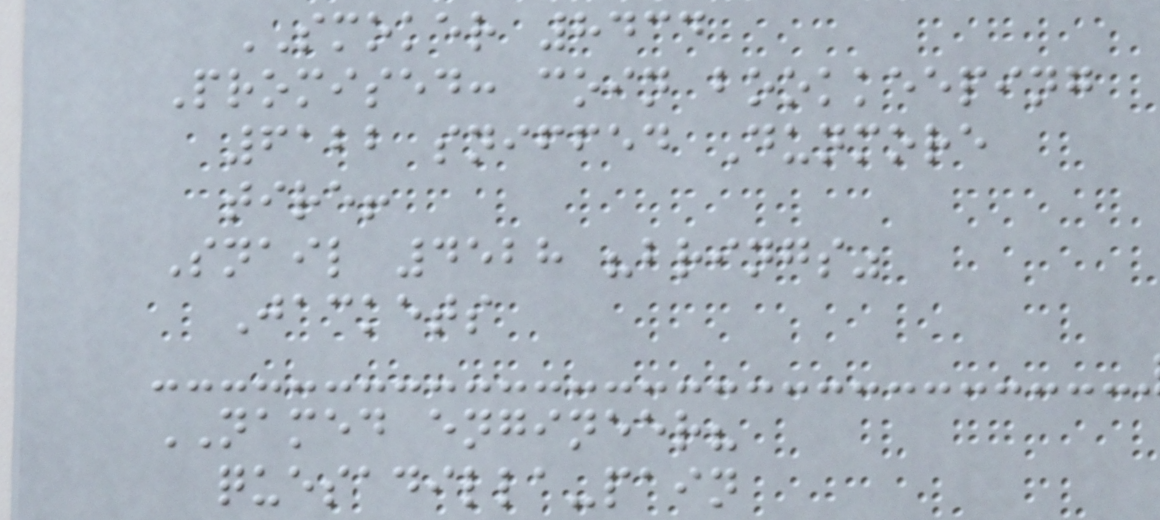SMOKER 8434
Promised: coin bookkeeping
6122 sniffed Dunmore
tire!
Snail 4528 "brings"
Jackets
NAMED engineer?
quesadilla-pain
